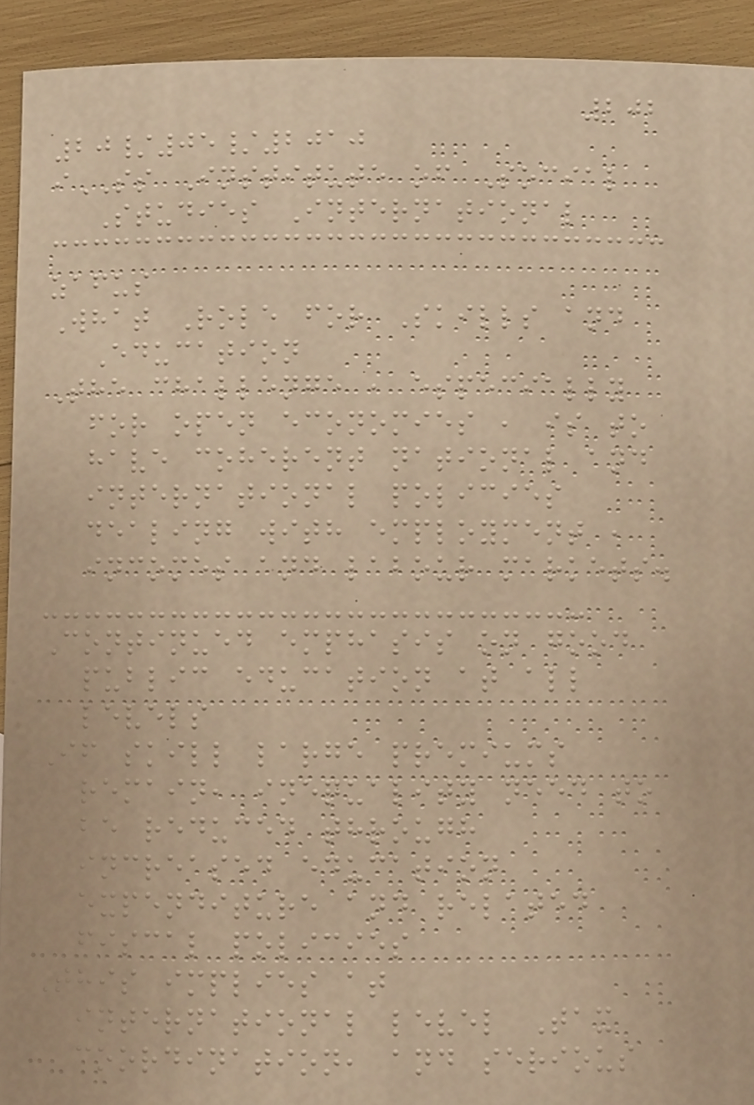202
20/05/2010
iSS Institute of Social
Studies International
zafus
What Role for Skills and
Education
The challenge , especially
for open economies , is to
have coherent national and
international policies
dealing with employment ,
incomes and labour markets.
Continued emphasis on good
public education at all
levels
If skill large premiums
remain, inequality need to
be reduced through
increased education
expenditure and related
fiscal policies
This implies at
international level Tax
coordination, and serious
